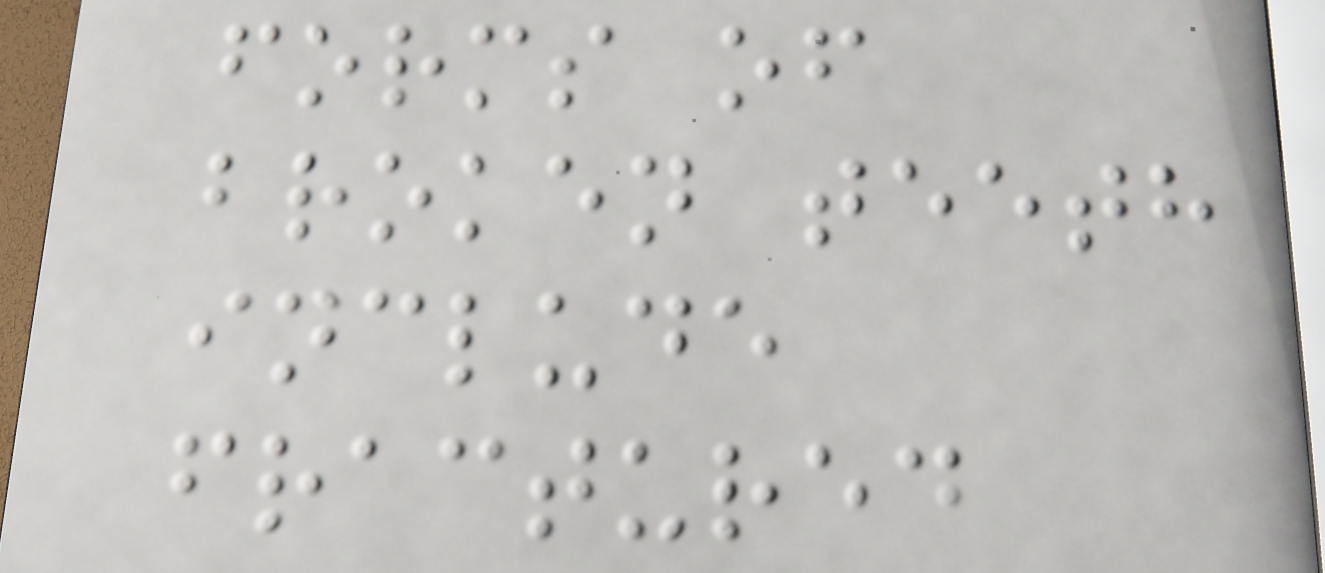forms of
broken teeth
include
fractured
